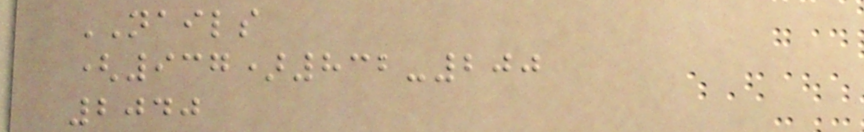NAILS
(937)832-200
2040
